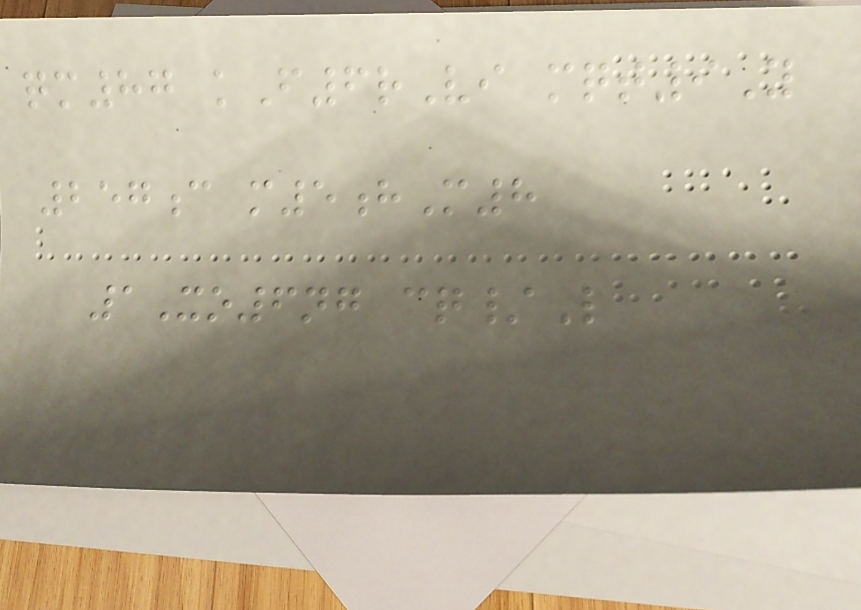qm87 kF6rVi mqt9Y
257c m5hM8
1Xo6ng cq/L
